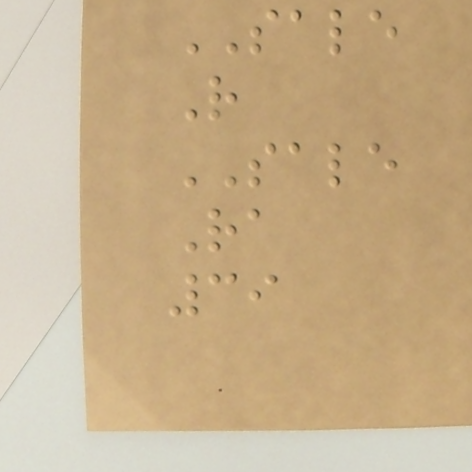SALE
R
SALE
Ra
39
